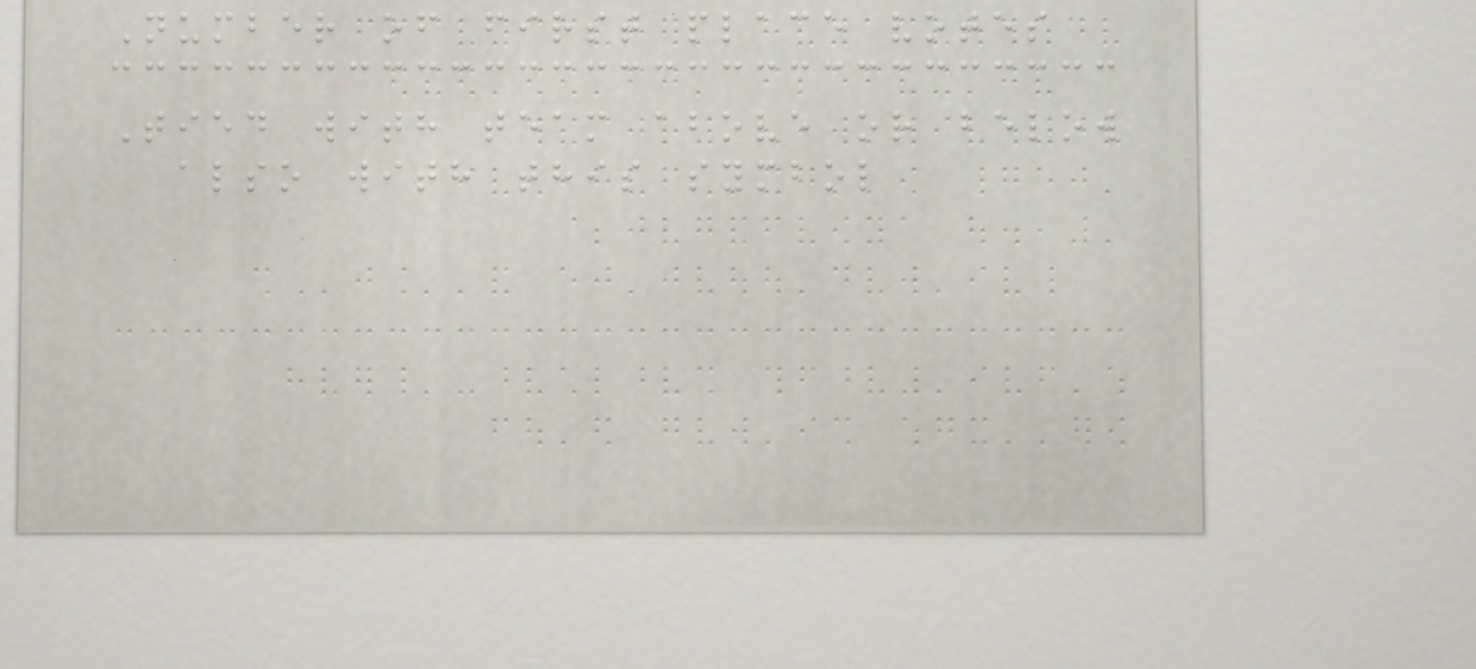Number of first place votes
Tied with team above or below
also with this symbol
